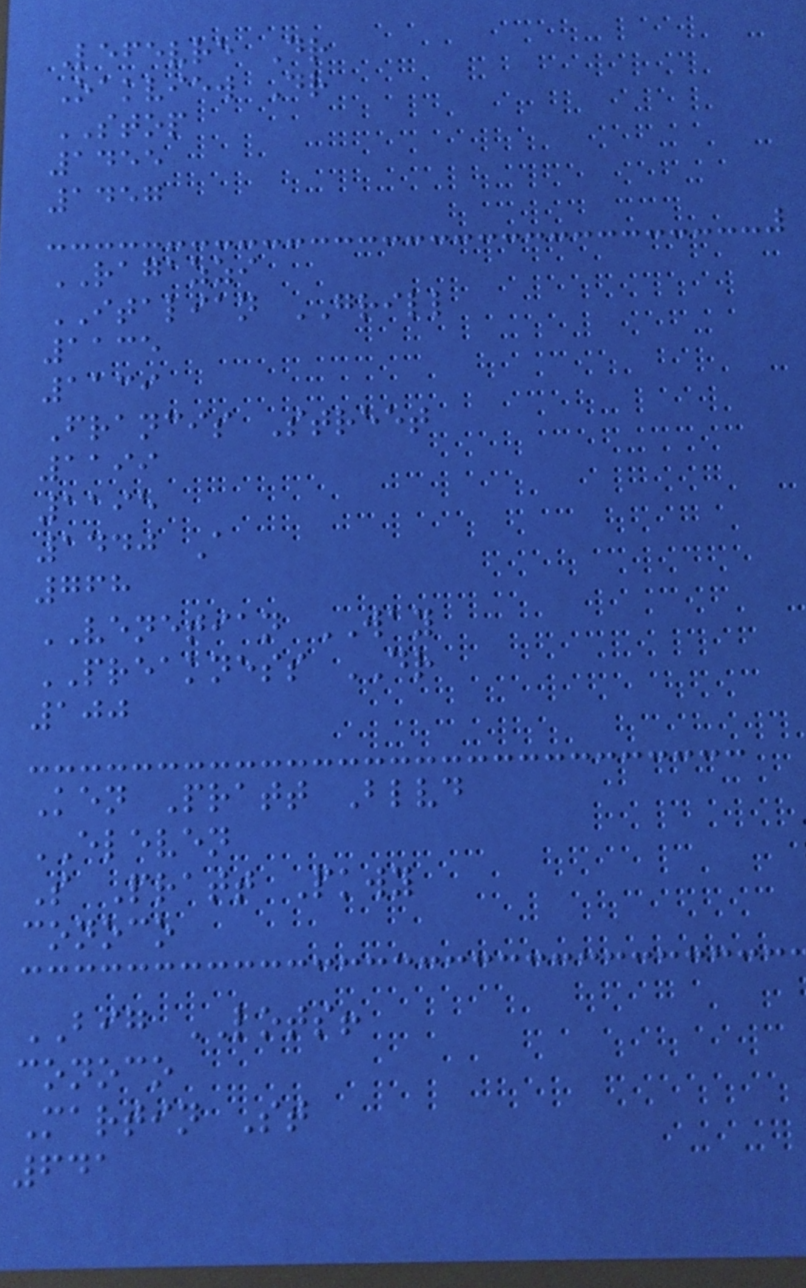Lefevre Dr
Oakview Dr
STOP
1455
1457
RAGAZZI
ITALIAN GRILL
1135
1139
Francis Street
1199
1195
1440 A
768
VENETIAN WAY
PREAKNESS DR
100
Ken Pratt Blvd
ELEVEN
S Pratt Pkwy
conoco
BIG LOTS!
conoco
Martin St
641
